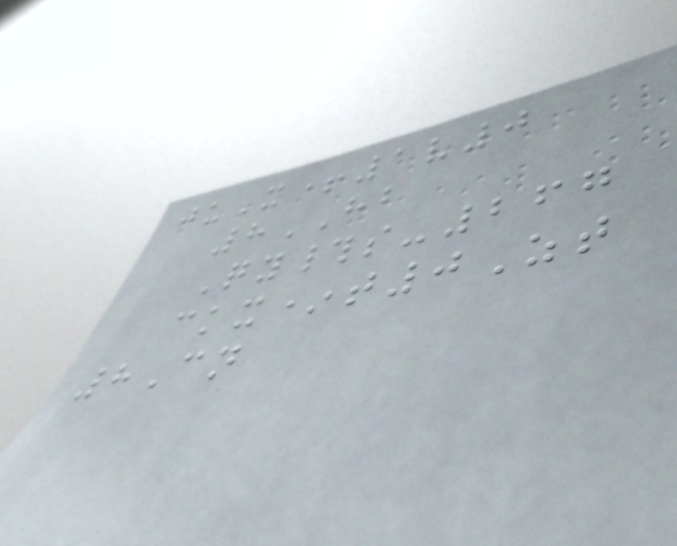juX+1v0
8HB
Qy#s-267
ckx*t0Zt
8Cn
